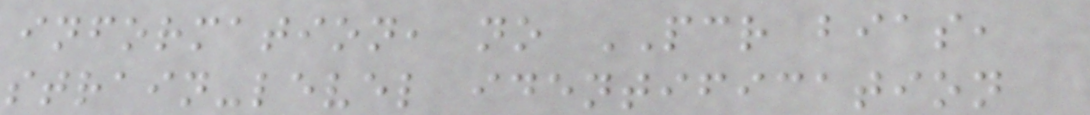information, no PCR bias,
strain-level identification
